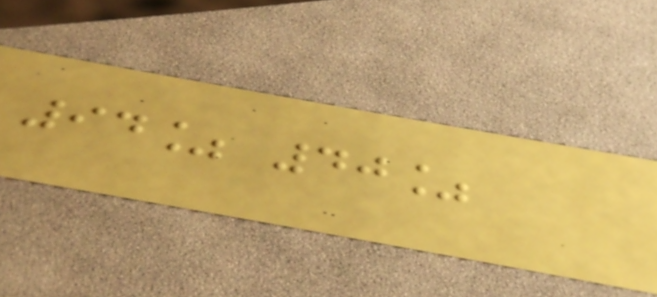94% 40%
